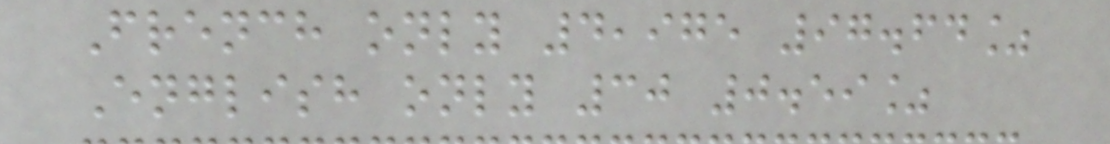French only 4,975 97.64%
English only 30 0.59%
